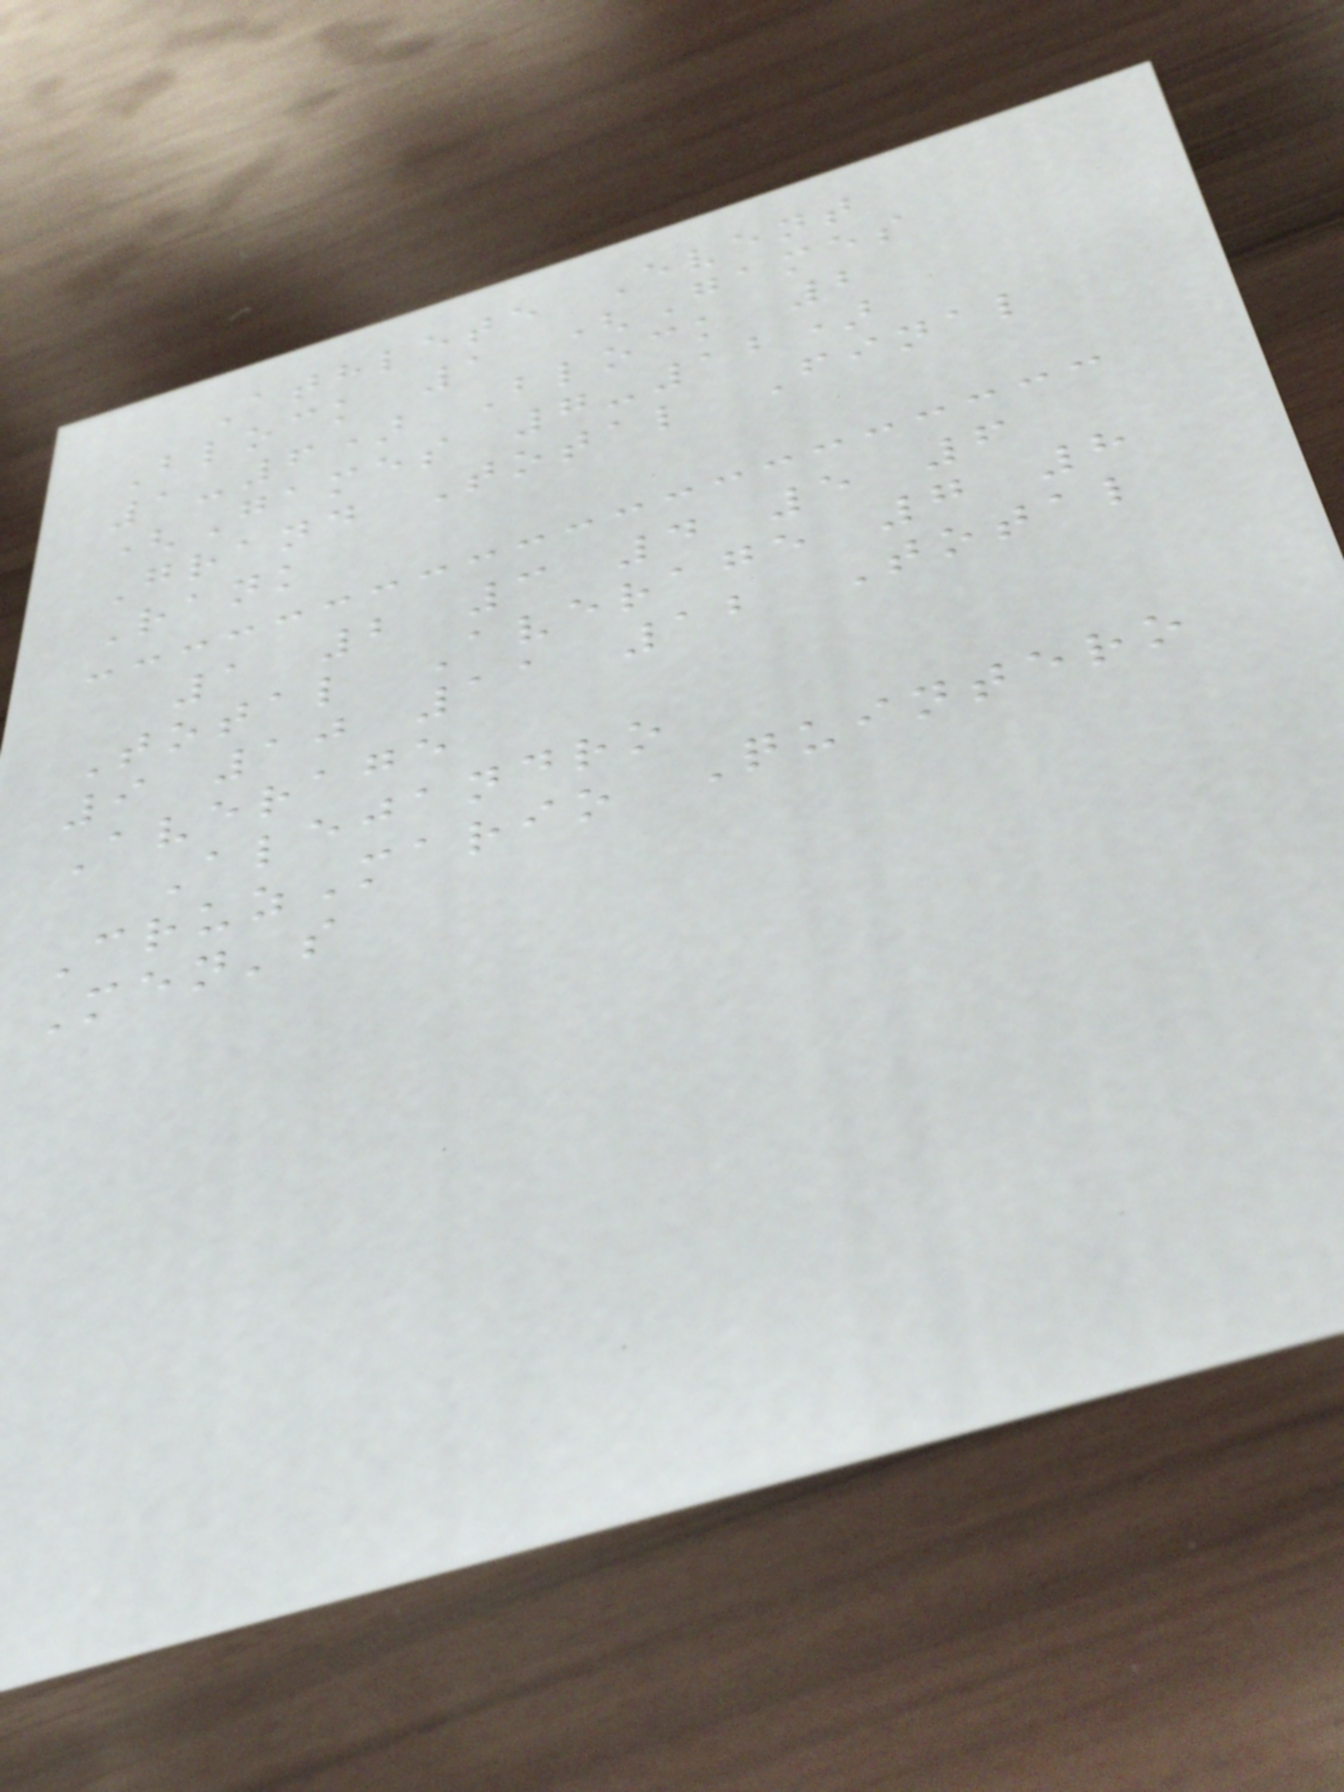Athlete Event
Block 1 (Games
1-6) Block 2
(Games 7-12)
Grand Total Final
Rank
1 2 3 4 5 6
Total Average 7 8
9 10 11 12 Total
Average
Alejandro
CruzMario Quintero
Men's
